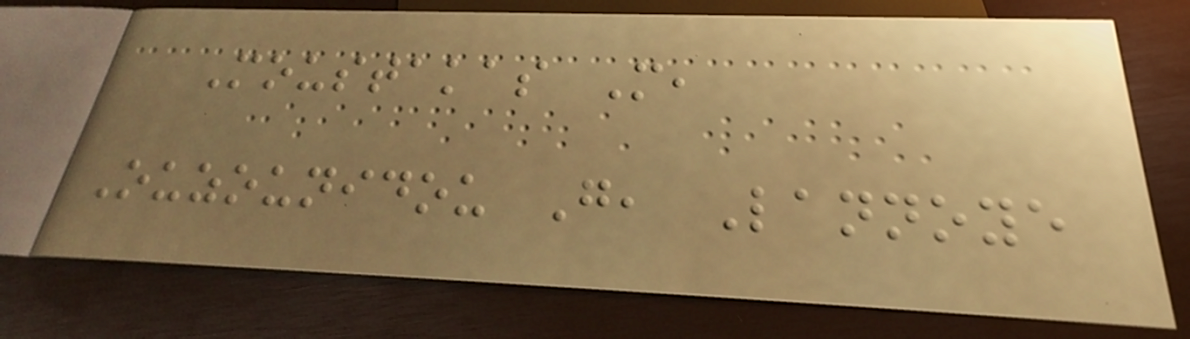Moustakas M,
Ouzounidou G, Lannoye
